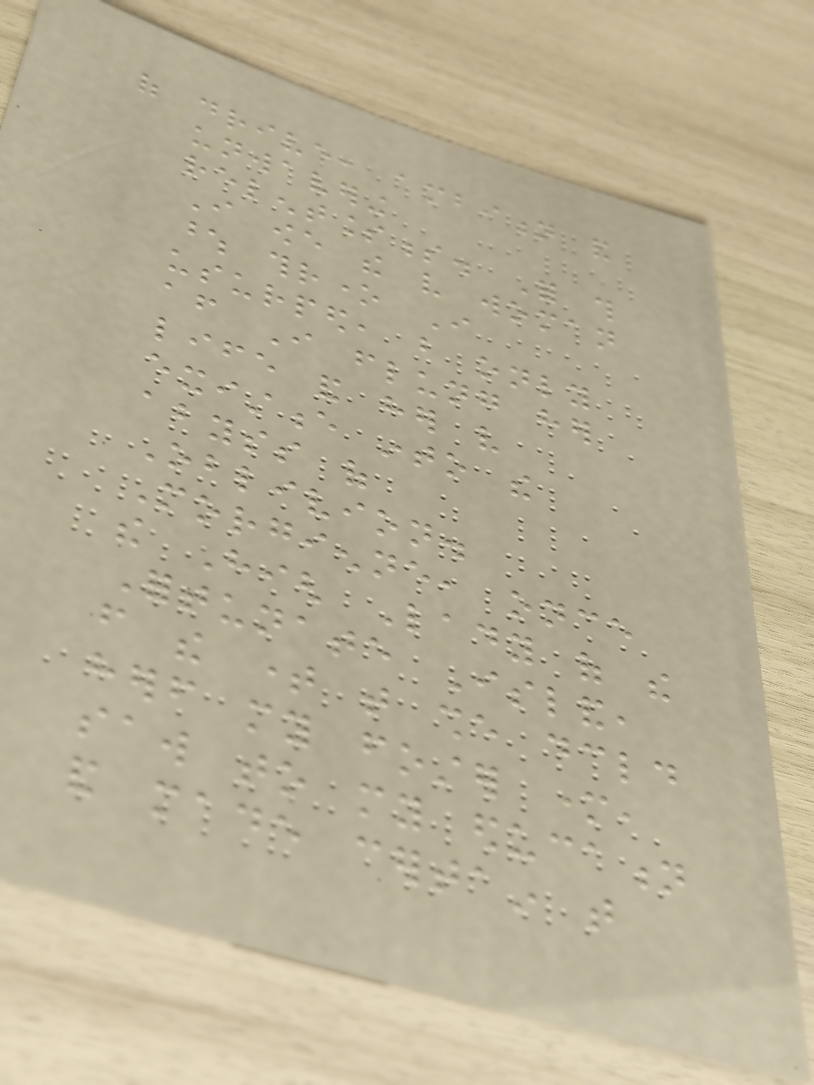of drive, ambition and
unwavering
relentlessness. For this
I owe the very woman
whose throne I
usurped, but only
after I flung her
life and her very
existence into the
abyss of
Oblivion.
Morgienne, once
the High Lady of the
Fortunate Island,
from the time that she declared
herself my foster mother,
saw to my education
and made certain that
